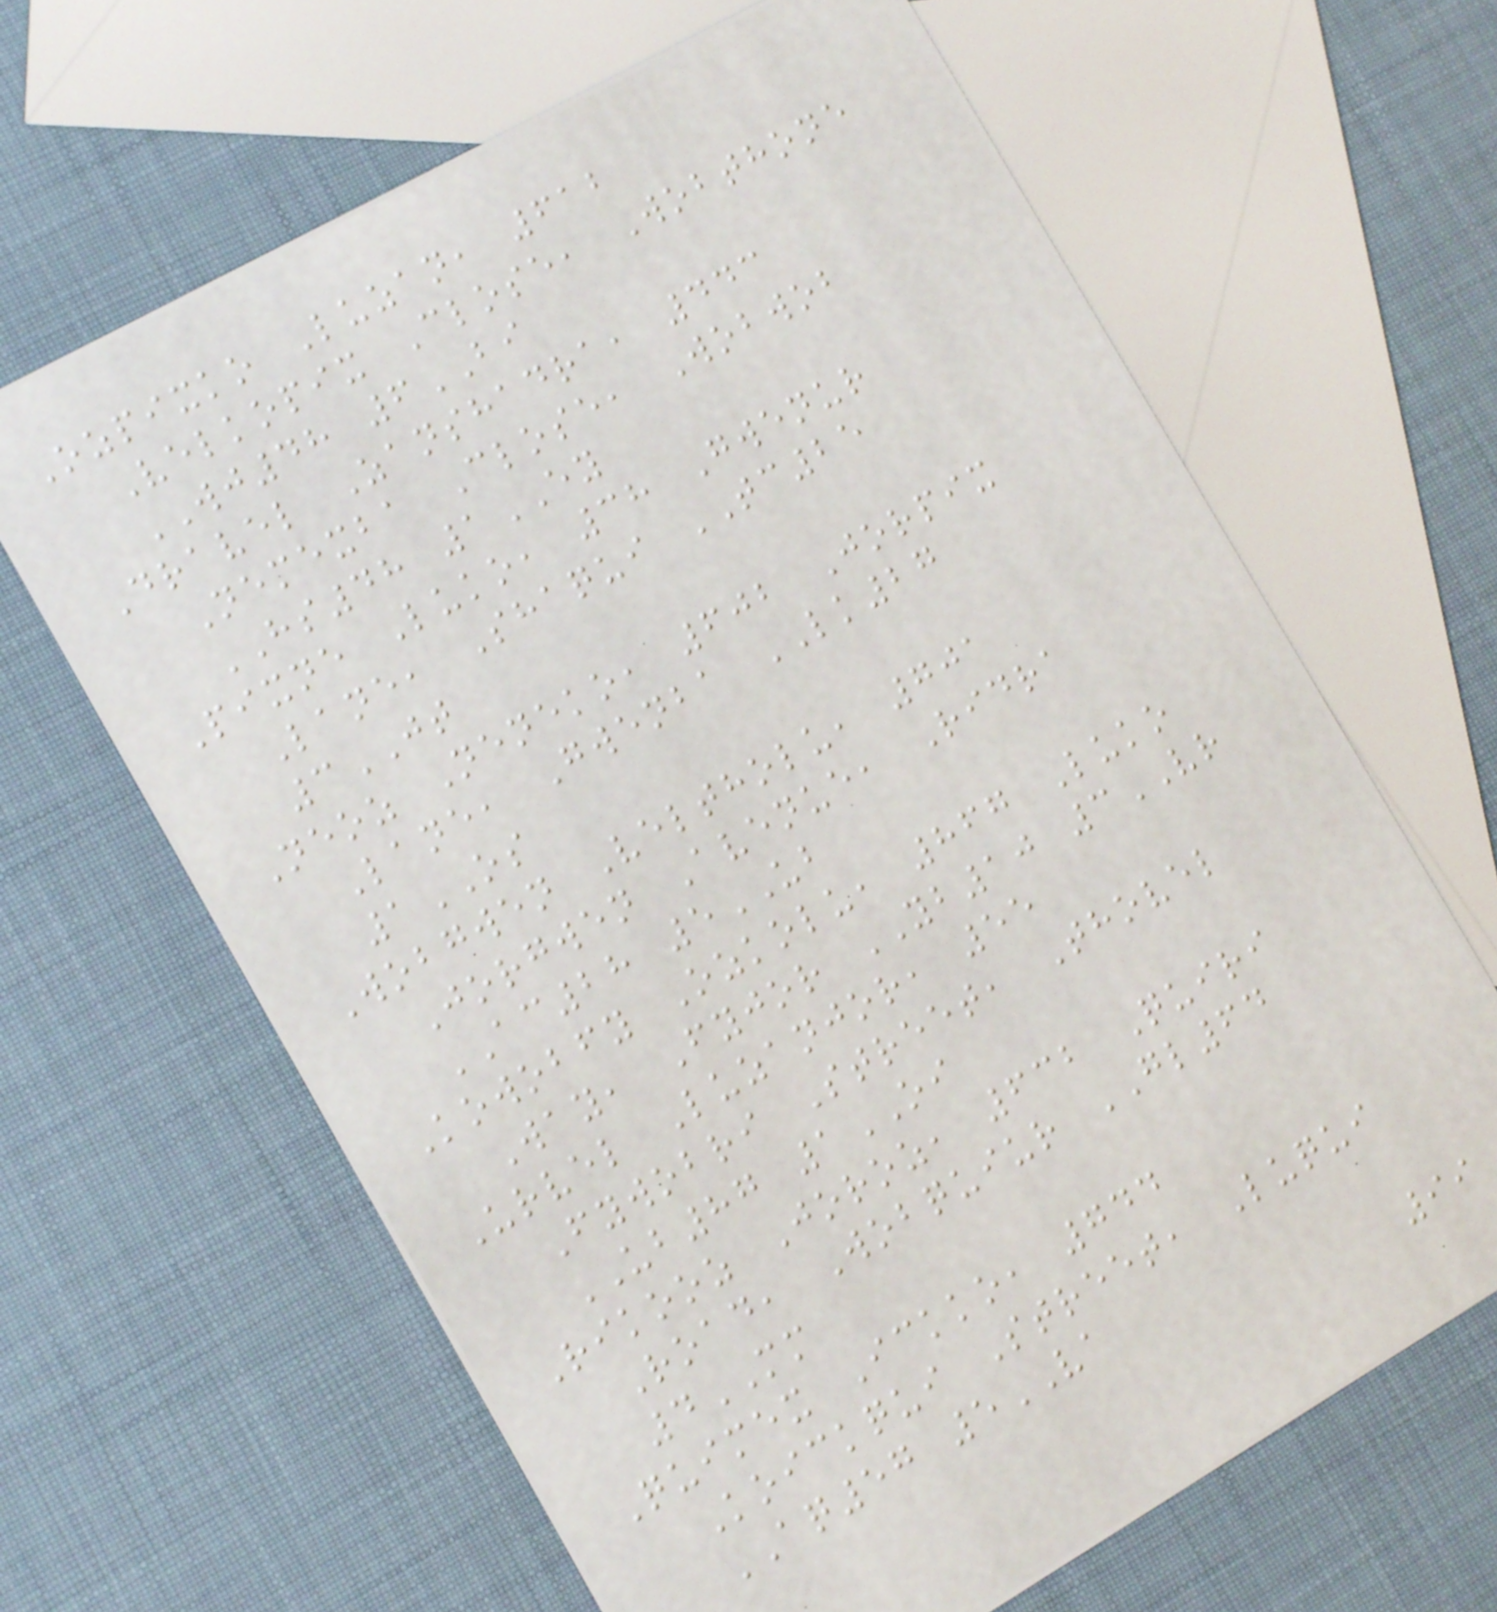Ozpixko Luzan, 612
Velkopix Close, Wobthone
WJ48 6BI
Dravel Zanshadra, 443
Nemexba Close, Wobwob
HS48 1EY
Pixne Luko, 38 Gwenur
Lane, Shaqui TC25
3JT
Neoz Neneko, 602 Jorpix
Lane, Gwenba LK27
1OS
Wobgwen Veltholu, 701
Jorgwen Avenue, Ridra
AC28 5UB
Kowobfy Ozkolu, 867 Luko
Way, Fyjor YB10 3VR
Urvel Luzanjor, 55
Fywobri Street, Thovel
UB87 1OI
Rikooz Joroz, 632 Quiri
Road, Wobquiur GL64
4MM
Quimex Ickko, 744
Koickqui Street, Luqui
AQ57 5VA
99
